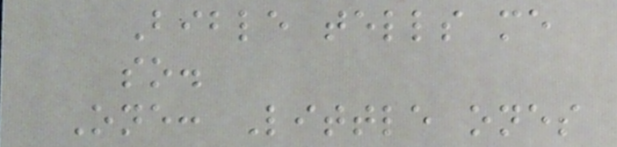Bible tells me
so.
One: Little ones
